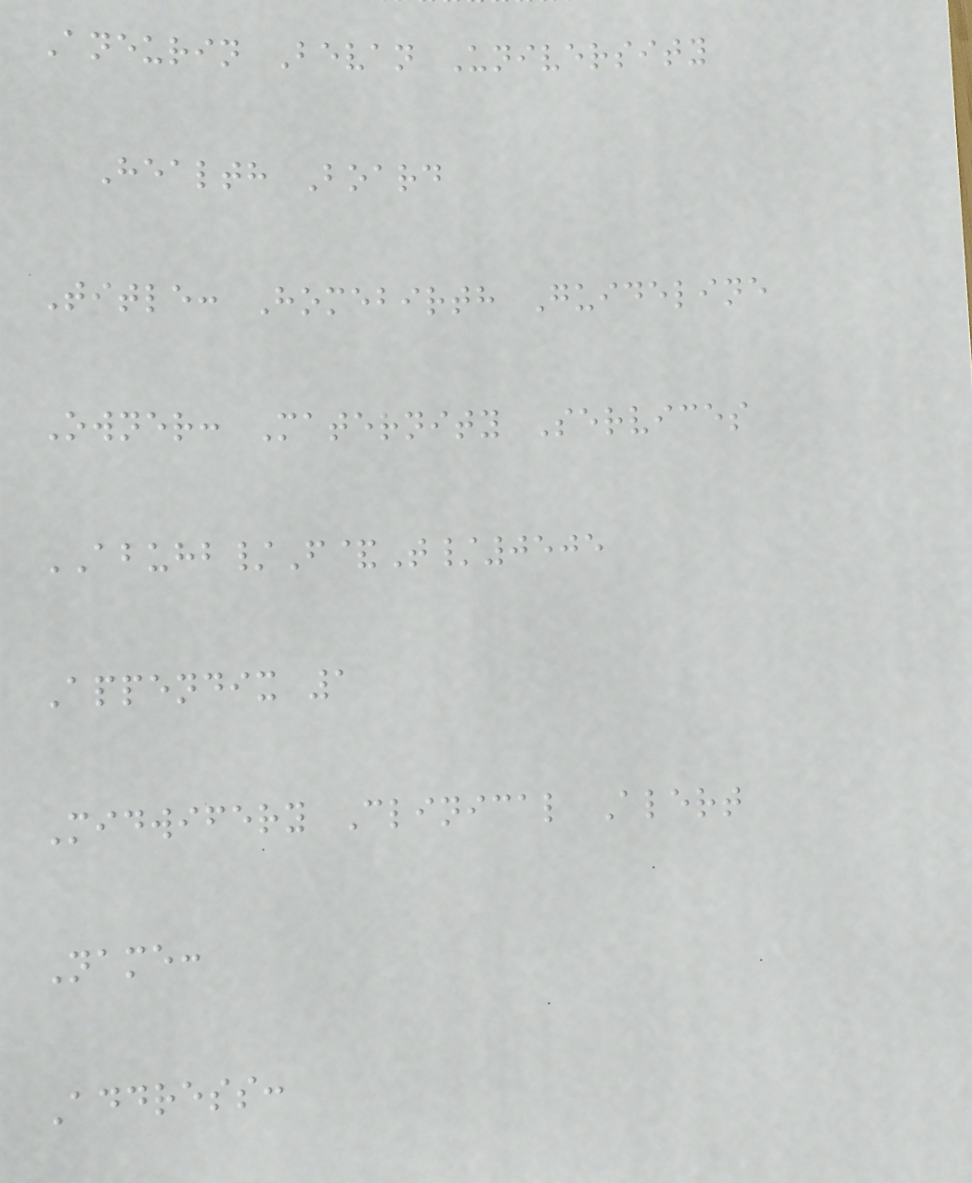Aneurin Bevan University
Health Board
Title: Homebirth Guideline
Owner: Maternity Services
ABUHB/F&T/0505
Appendix 1
Midwifery Clinical Alert
Name:
Address:
